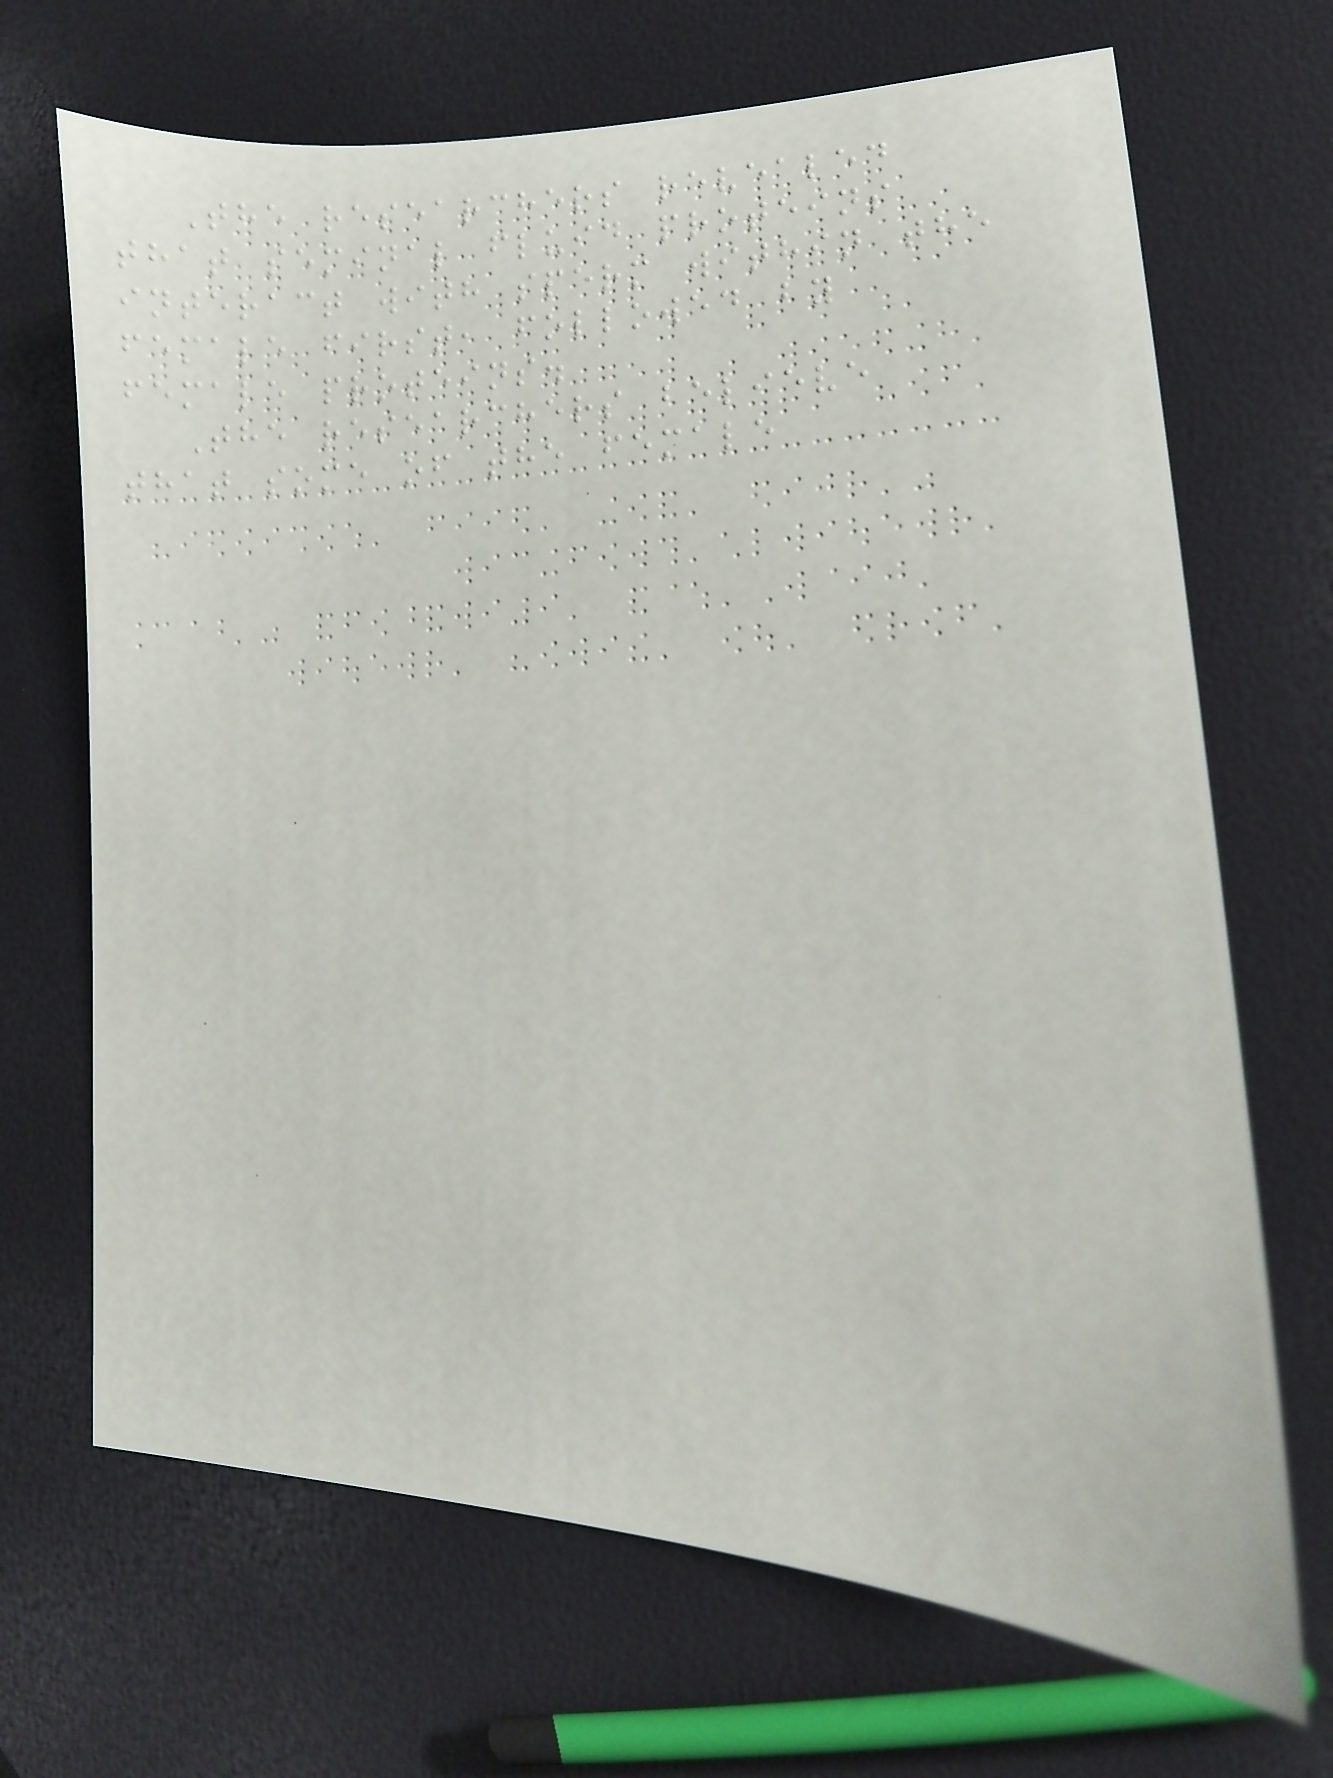The researchers revealed
that seminal fluid proteins
interact with sperm within the
female first, followed by
female proteins.
The researchers believe
that some of the female
